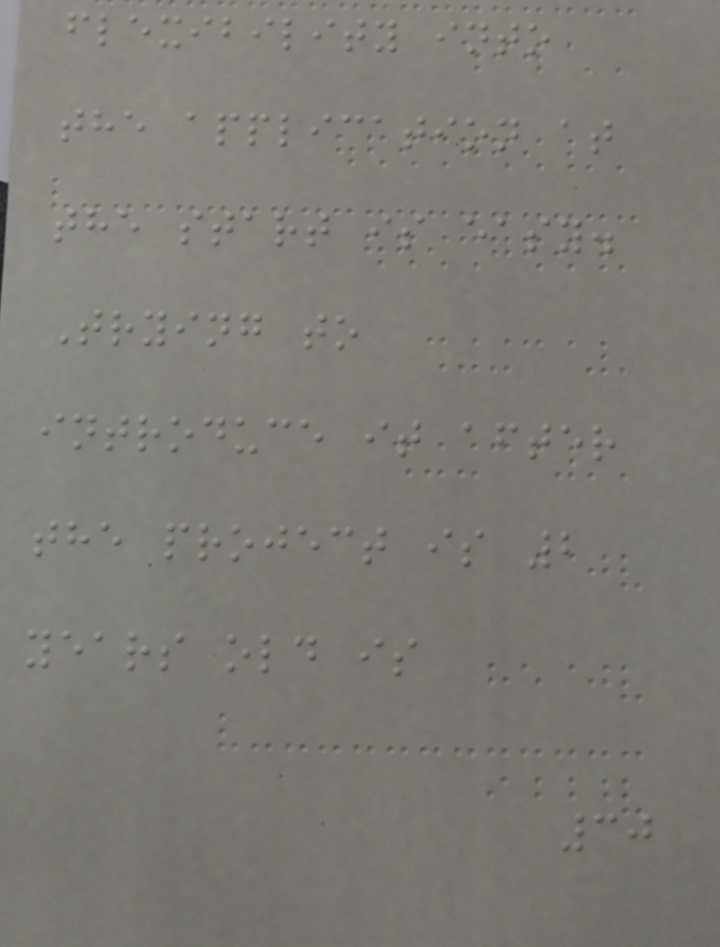flexibility into
the application at
the start is easy.
Trying to
introduce it after
the project is 2
years old is
30
